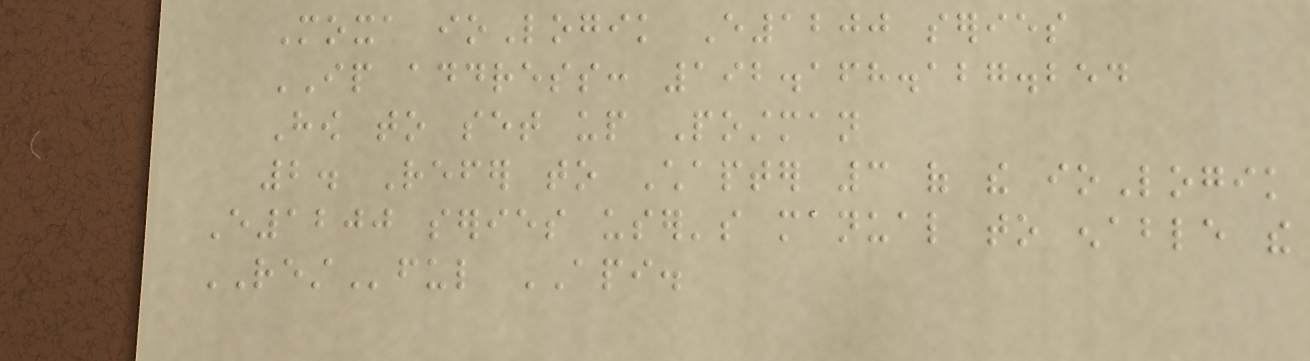Moxa ioLogik E1200 series
IP address: 192.168.127.254
How to set up Postman
2. Refer to Chapter 3 of the ioLogik
E1200 series user's manual to enable the
RESTful API.
